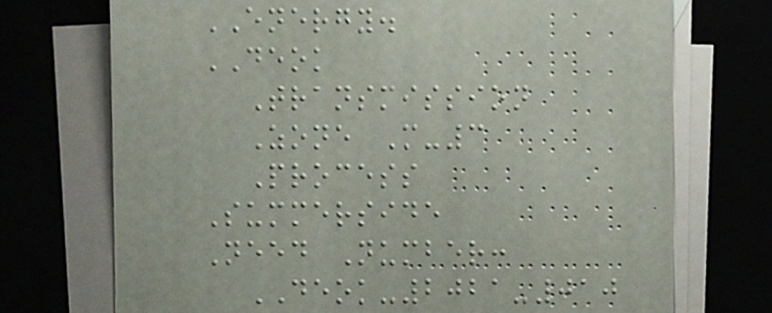ENERGY.
DEOK
Transmission
Zone M-3
Process
Summerside
Need Number:
DEOK-2021-010
